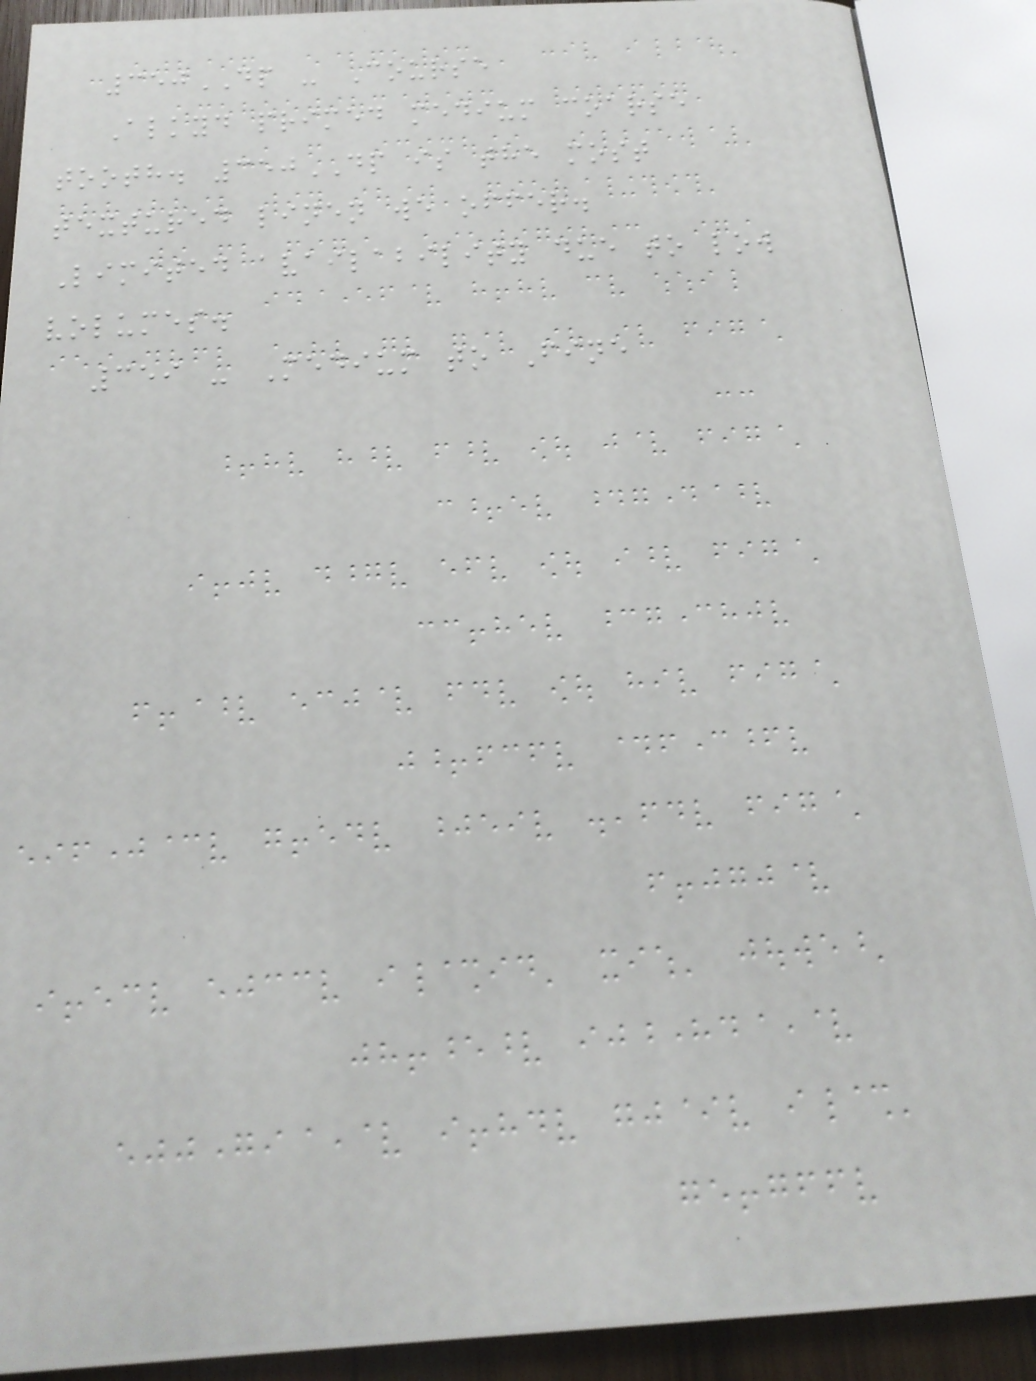350DP - Course
Alkyd primed medium coarse
tooth. 350DP is the most
textured linen we offer.
Limited availability due to low
volumes.
359 - Medium to Fine
